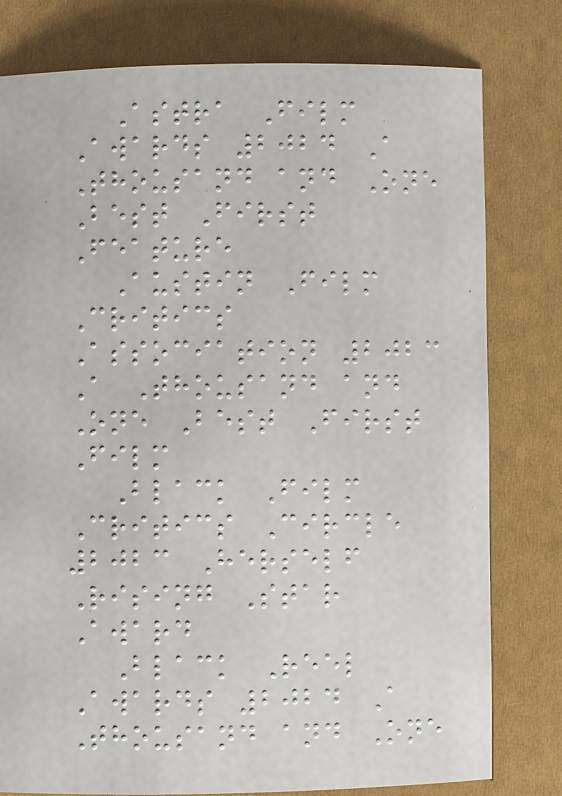Astra Film
Awards 2024 A
Thousand and One
Best First
Feature
Austin Film
Critics
Association 2023
A Thousand and
One Best First
Film
Black Film
Critics Circle
2023 Herself
Rising Star
Award
Black Reel
Awards 2024 A
Thousand and One
